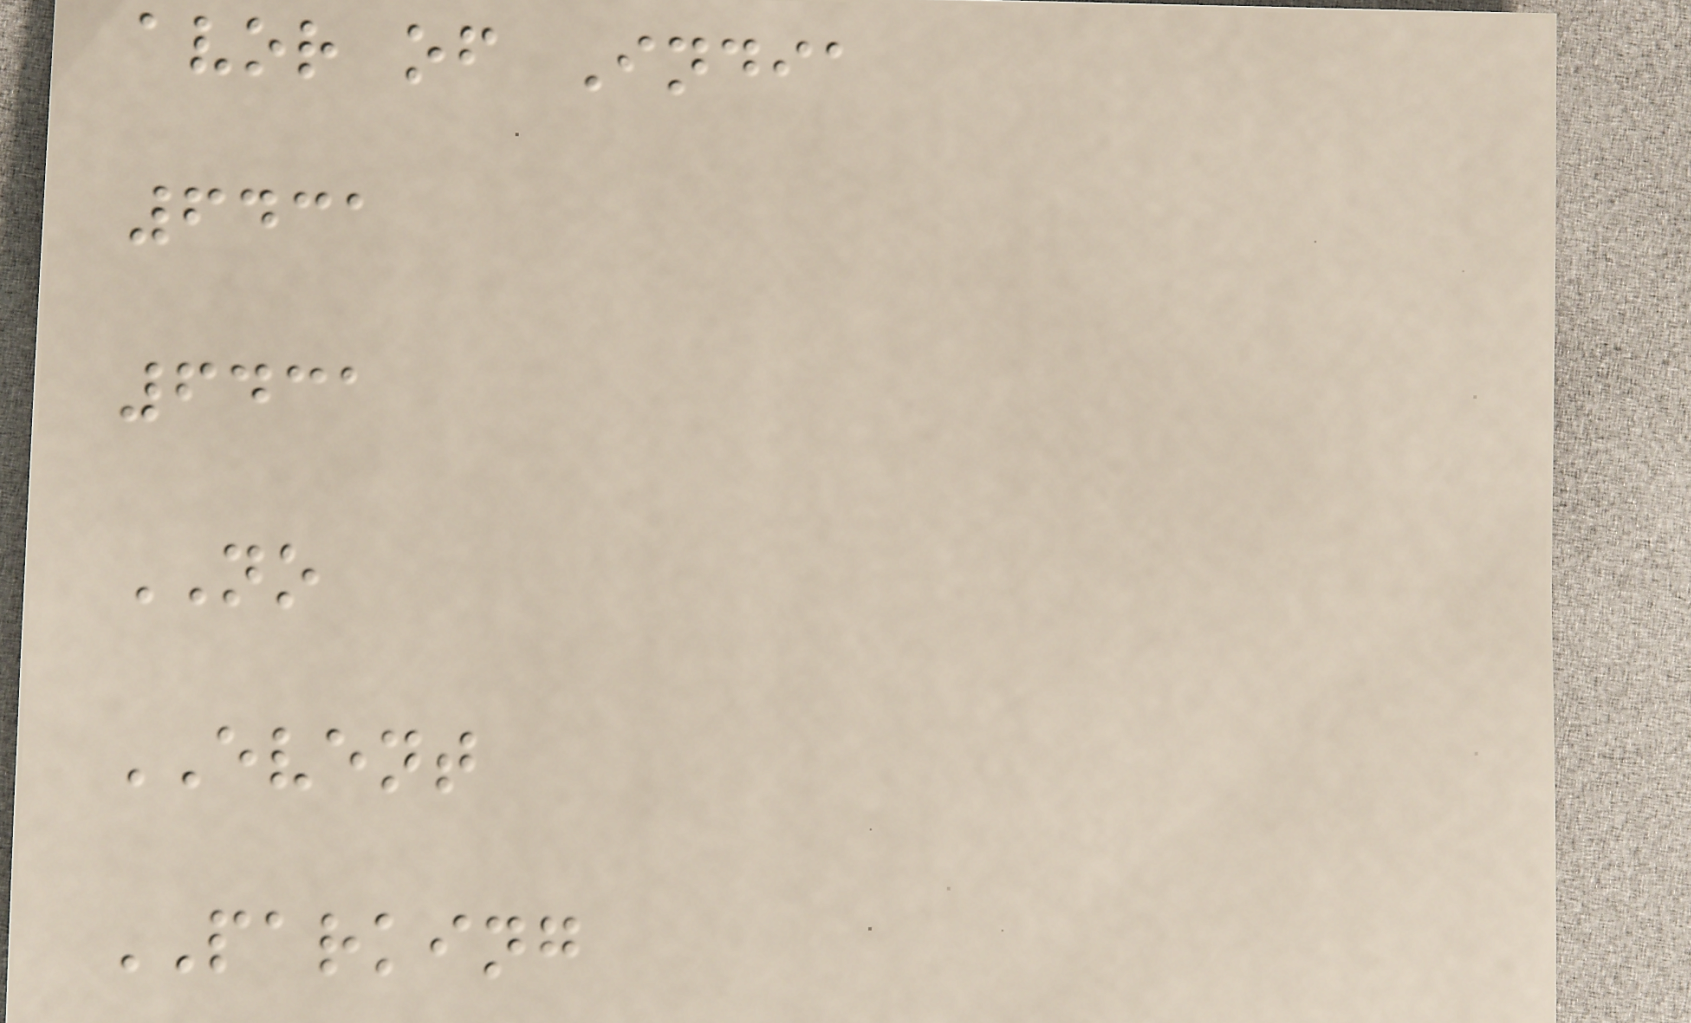avor of India
6431
6431
NO
EVENT
PARKING
